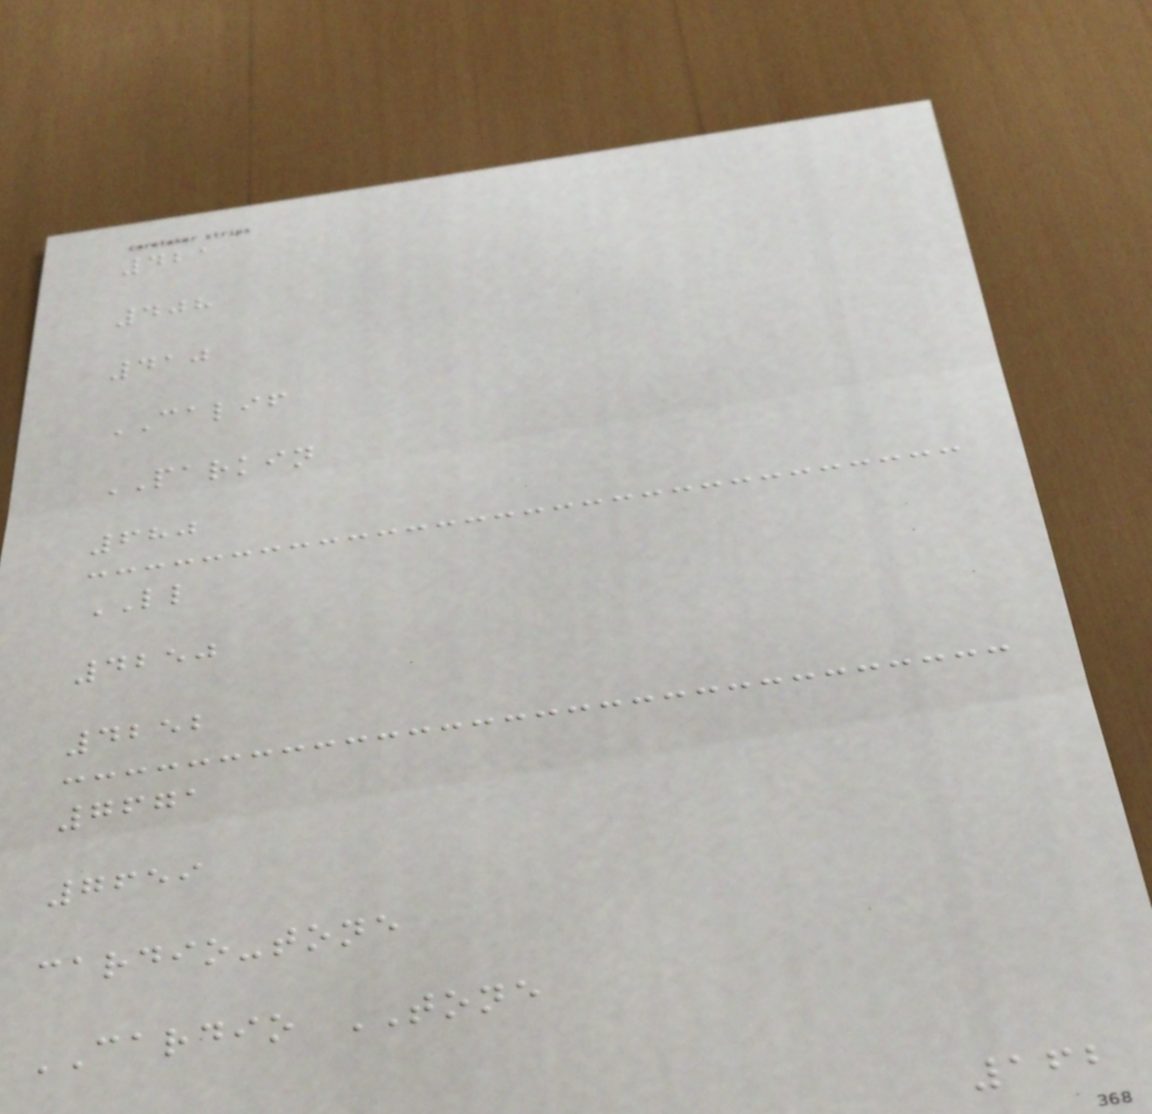421
408
410
CALIF
PARKIN
680
LL
4250
4252
7671
7659
cardio-tone
CARDIO TONE
162
